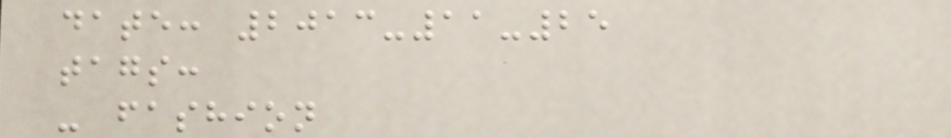date: 2013-11-25
tags:
- fashion
